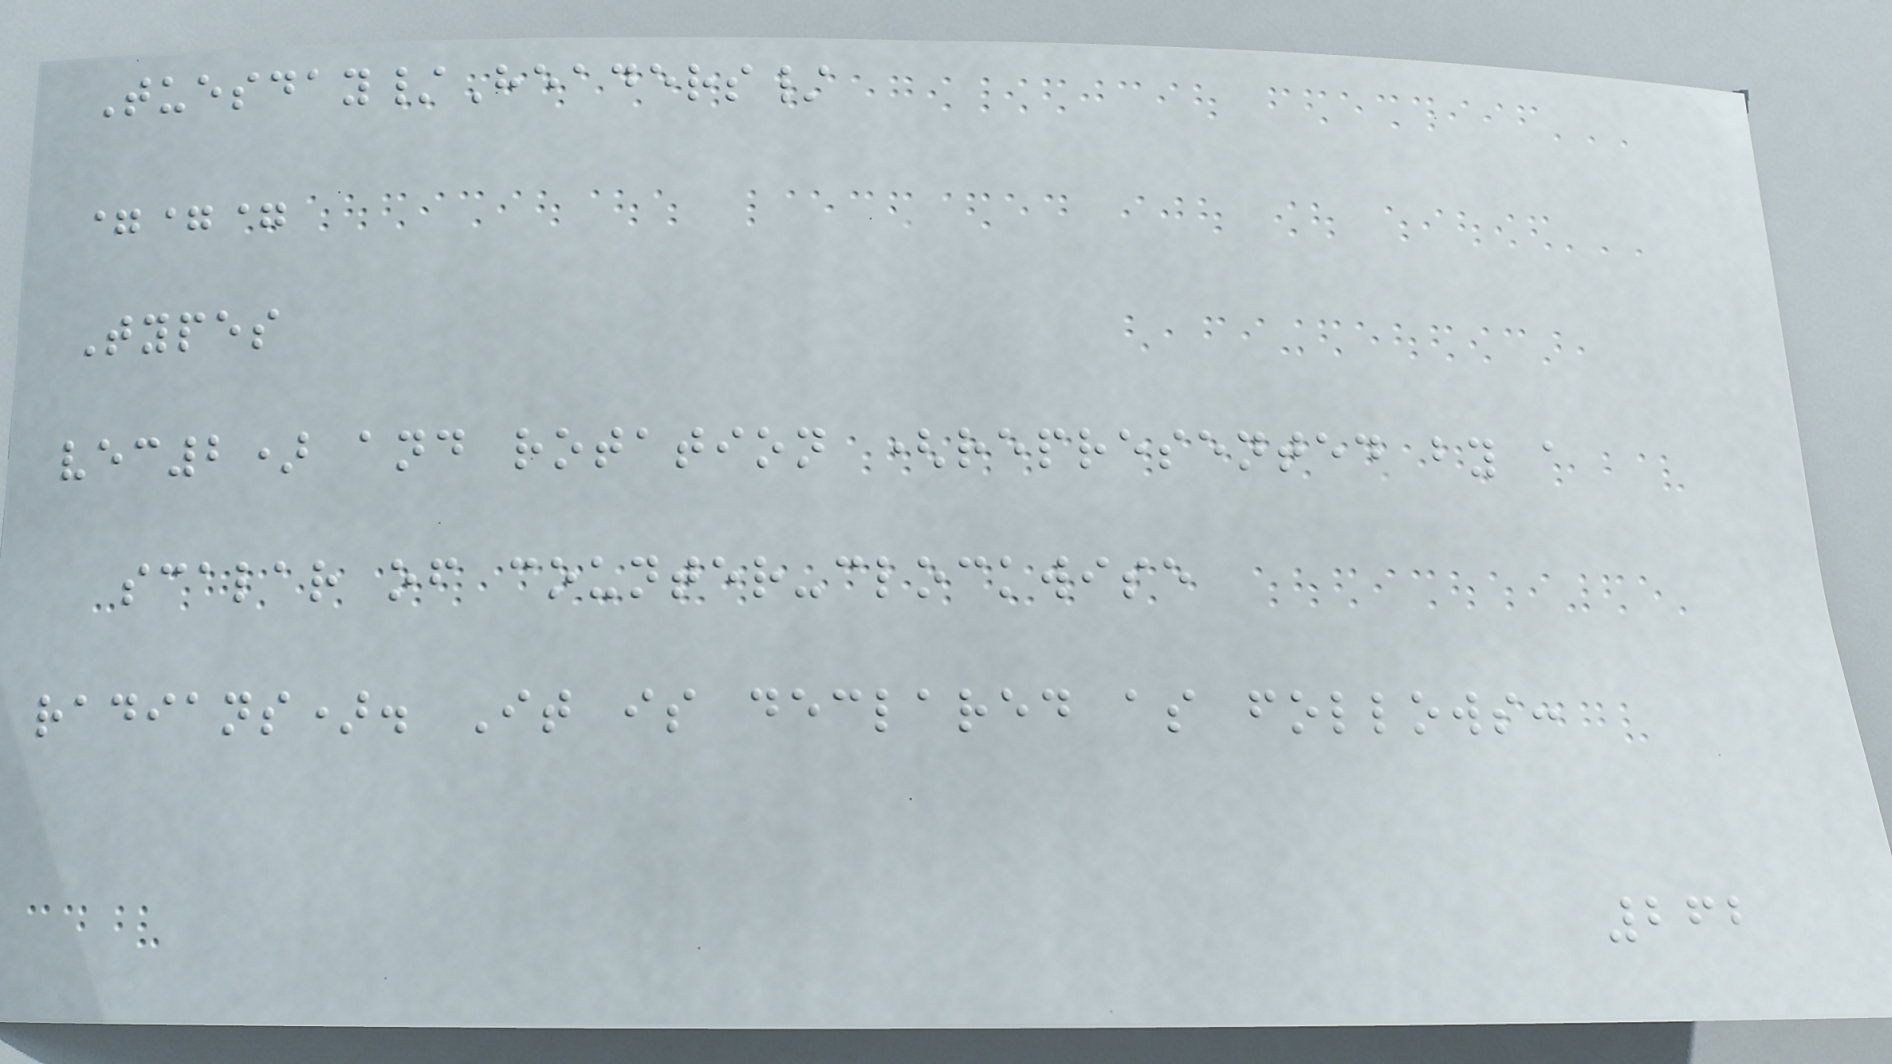Tuesday/Headers/
===
Types
vec2) and rotation (represented by a
scalar of counter-clockwise
radians). It is declared as follows:
262
